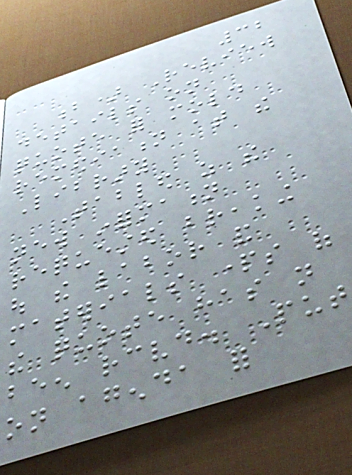32
b) Review
details on
quote for mold
remediation at the
Library
Tabled as the
new information
requested breaking
out the labor and
materials parts of
the quote has not
been received. Put
on agenda for
